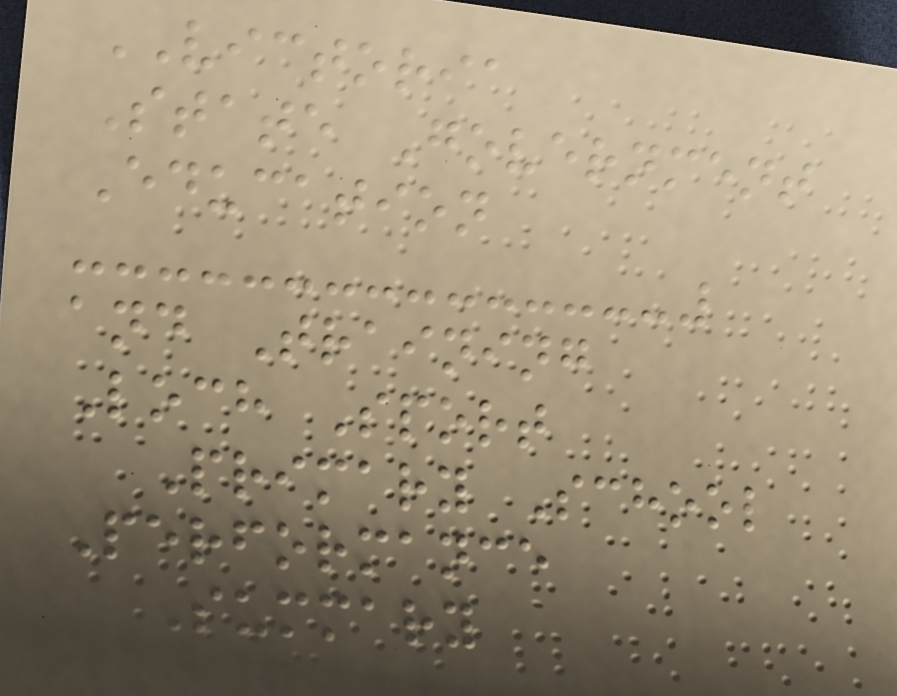VICTORIA
State Government
Education
and Training
Loch Sport
Primary School
Performance
Summary
